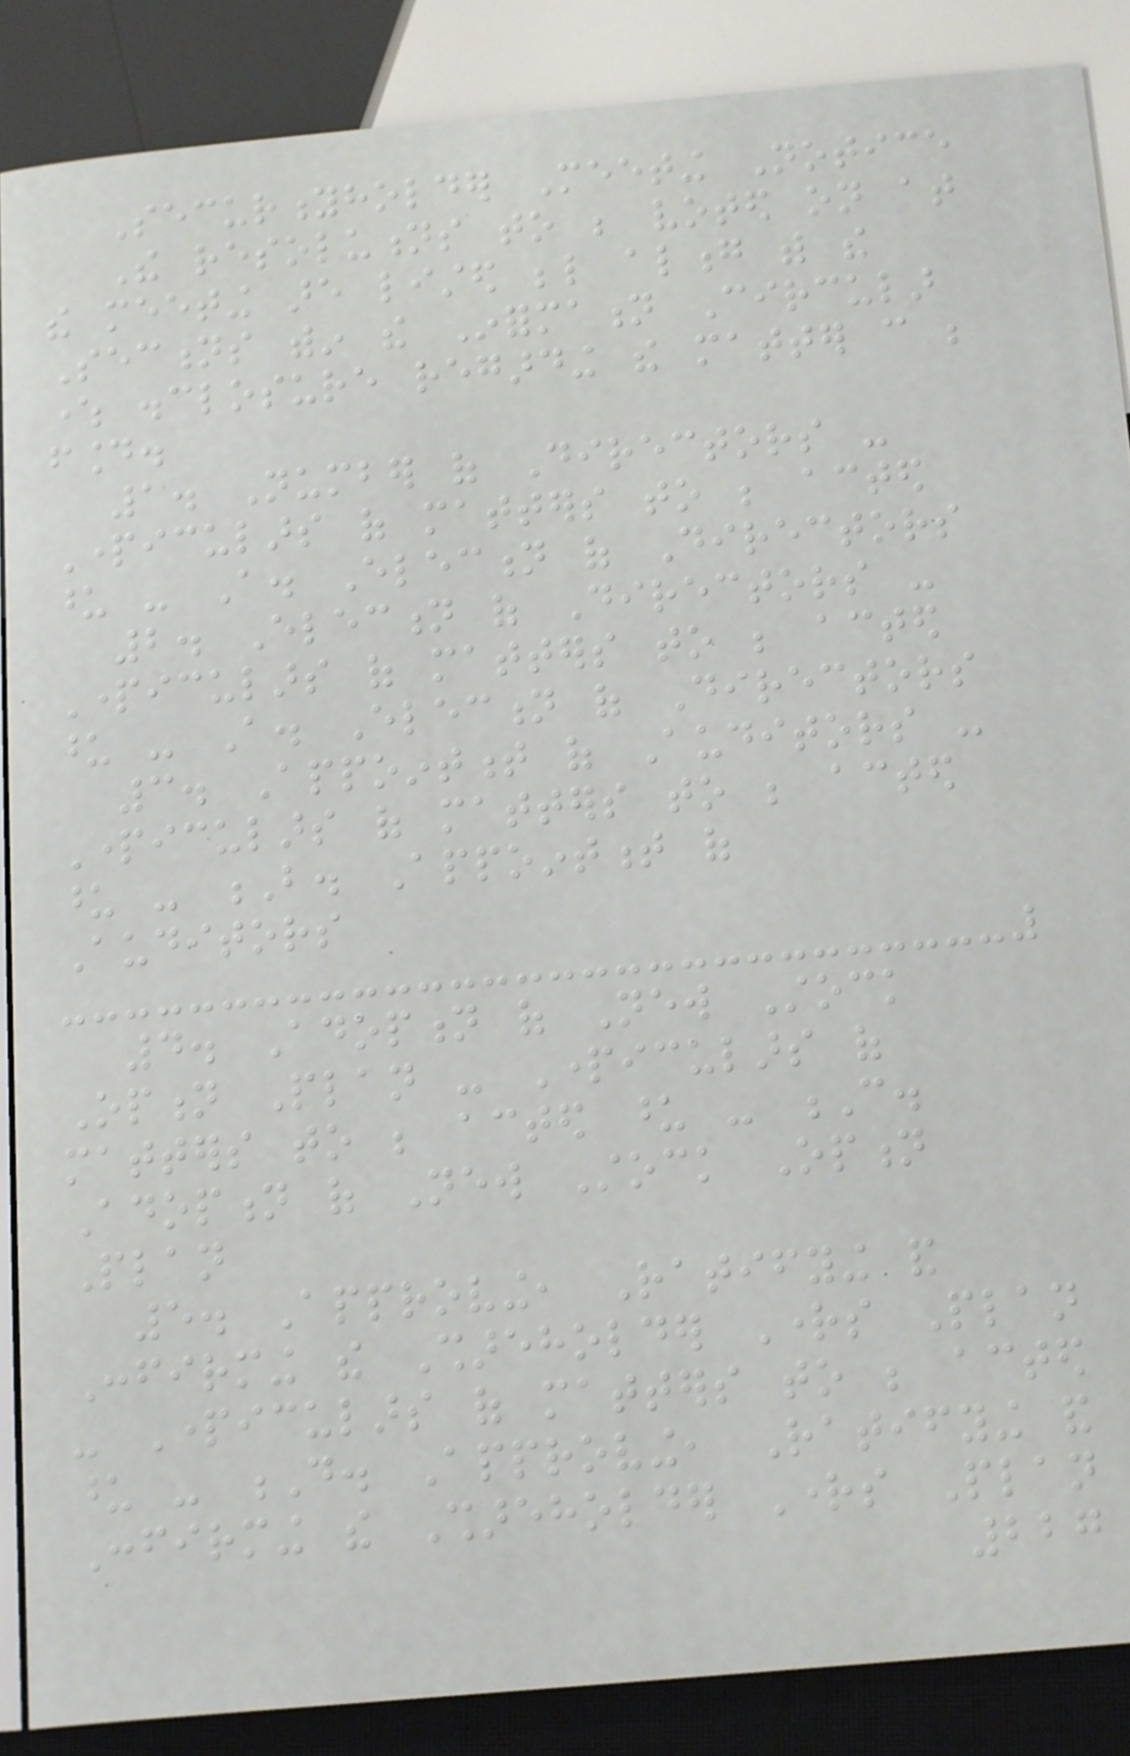Securityholder Meeting Notice
The resolutions to be voted on at
the meeting are listed below along with the
Sections within the Information Circular
where disclosure regarding the matter can be
found.
1. Number of Directors -
Particulars of matters to be acted
upon - A. Election of Directors
2. Election of Directors -
Particulars of matters to be acted
upon - A. Election of Directors
3. Appointment of Auditors -
Particulars of matters to be acted
upon - B. Appointment of
Auditors
4. Adoption of New Stock
Option Plan - Particulars of
matters to be acted upon - C.
Adoption of New Stock Option
Plan
5. Approving, Ratifying and
Confirming the Shareholder Rights Plan
- Particulars of matters to be acted
upon - D. Approving, Ratifying and
Confirming the Shareholder Rights Plan
227
